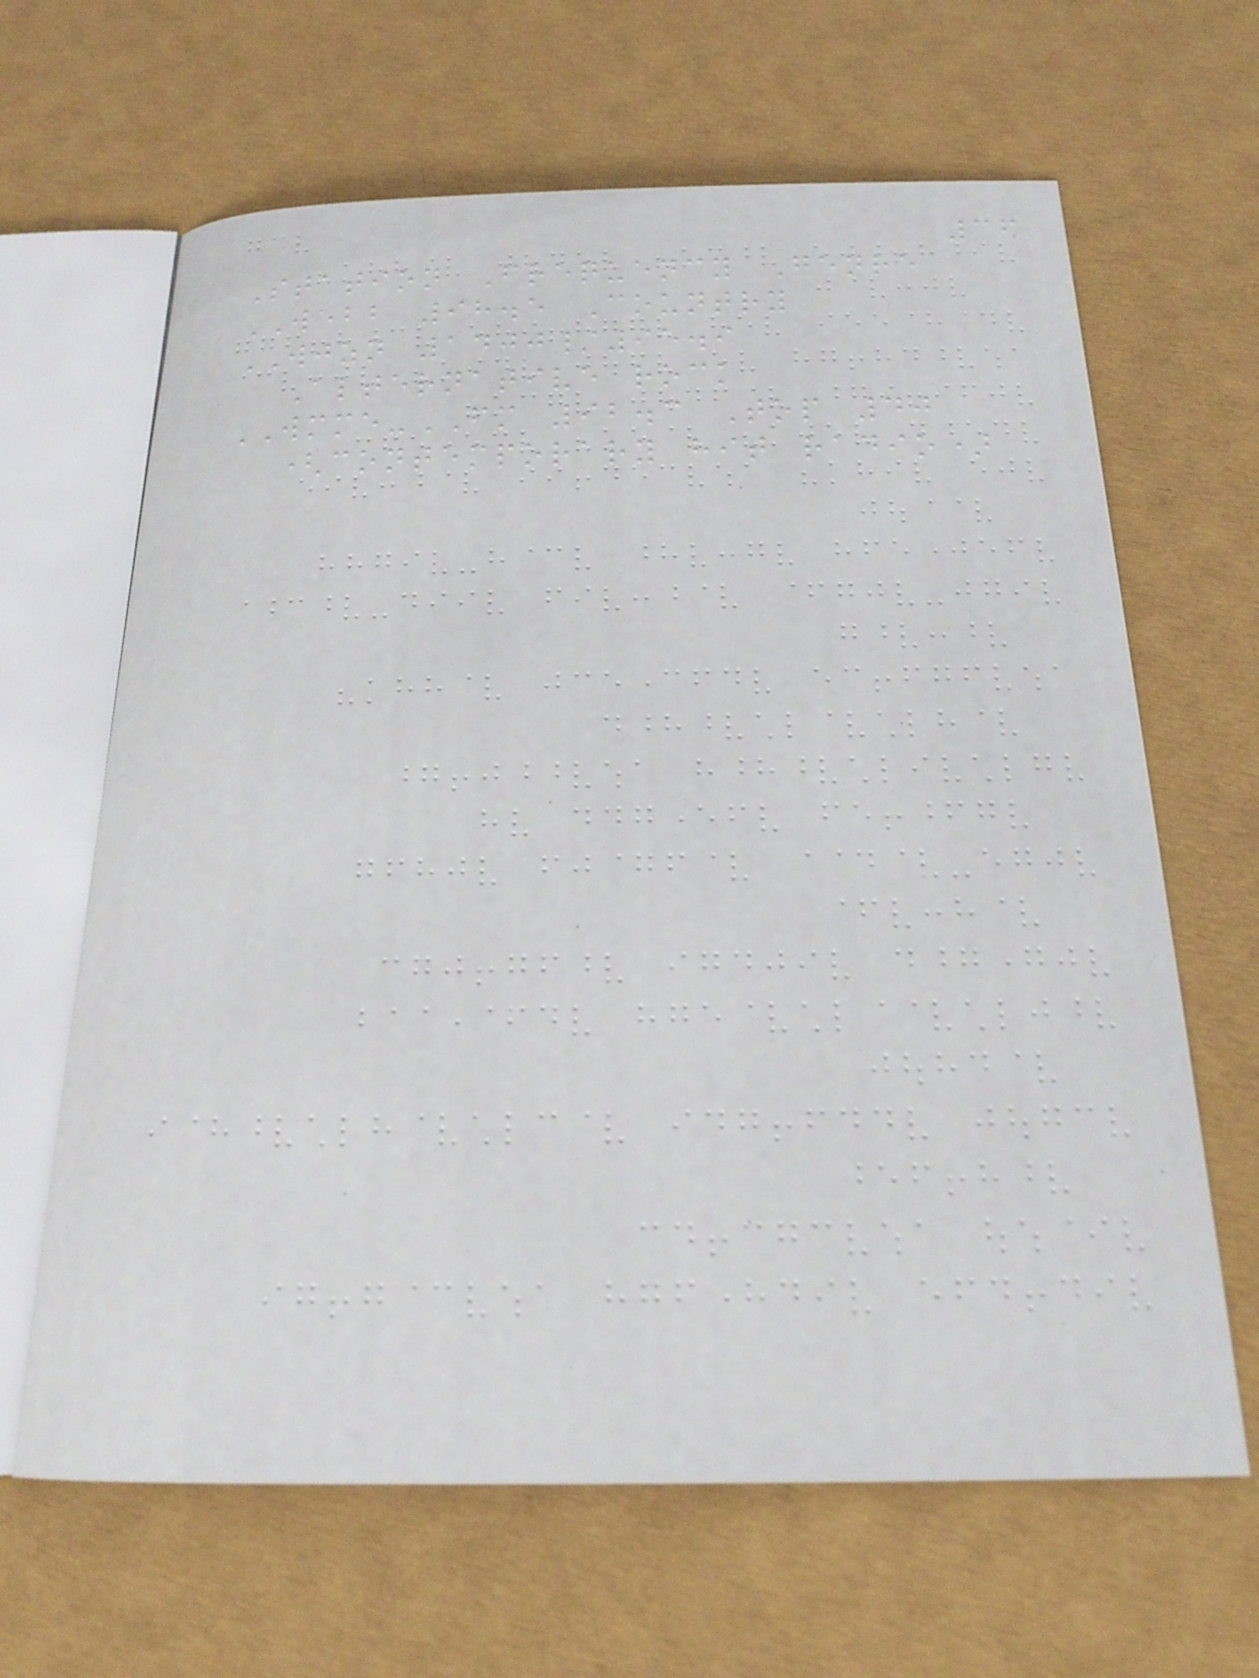36
Station Frequency Genre
WEBB 98.5 Country
WJZN 1400/95.9
Alternative rock
WMME-FM 92.3 Top 40
(contemporary hit radio)
